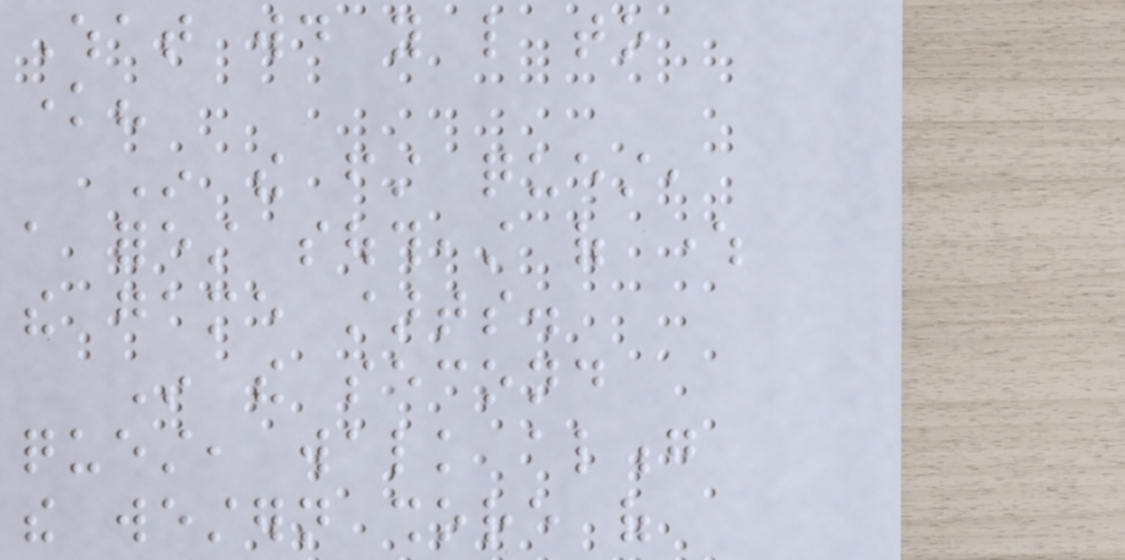What would you like to
know?
In the first quest,
a forest southeast of where
the game starts.
In the second
quest, walk along
the western shore of
